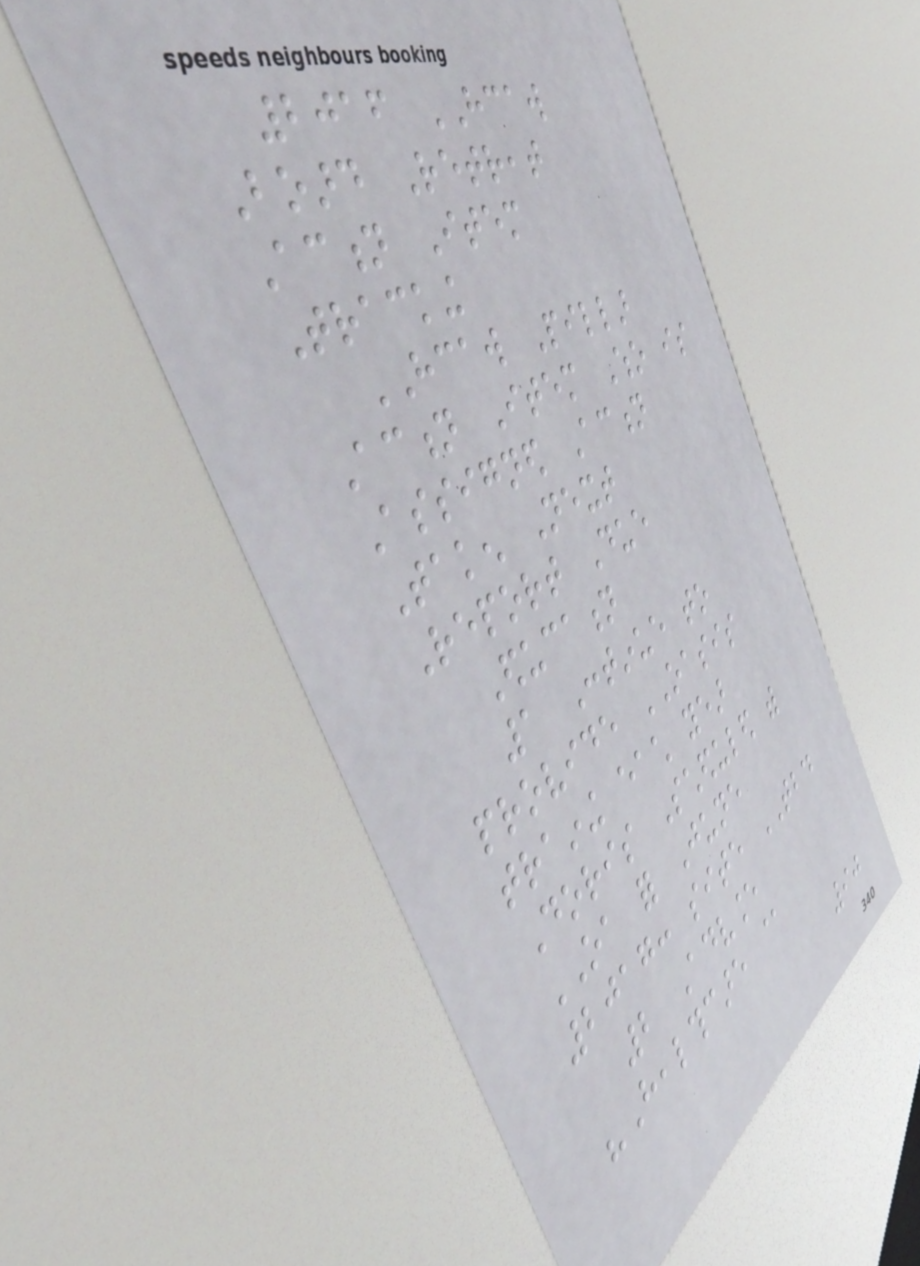2016 HCAW
Board Retreat
Action Item
Tracking
HCAW Pillar
Action Item Who is
Assigned Action
Taken Next
Report Due
Education
1 Continue to
provide OASIS
training each year
Doris Scheduled with
OA for June
2017: site TBD
2 Advance
"Healthcare @
90
